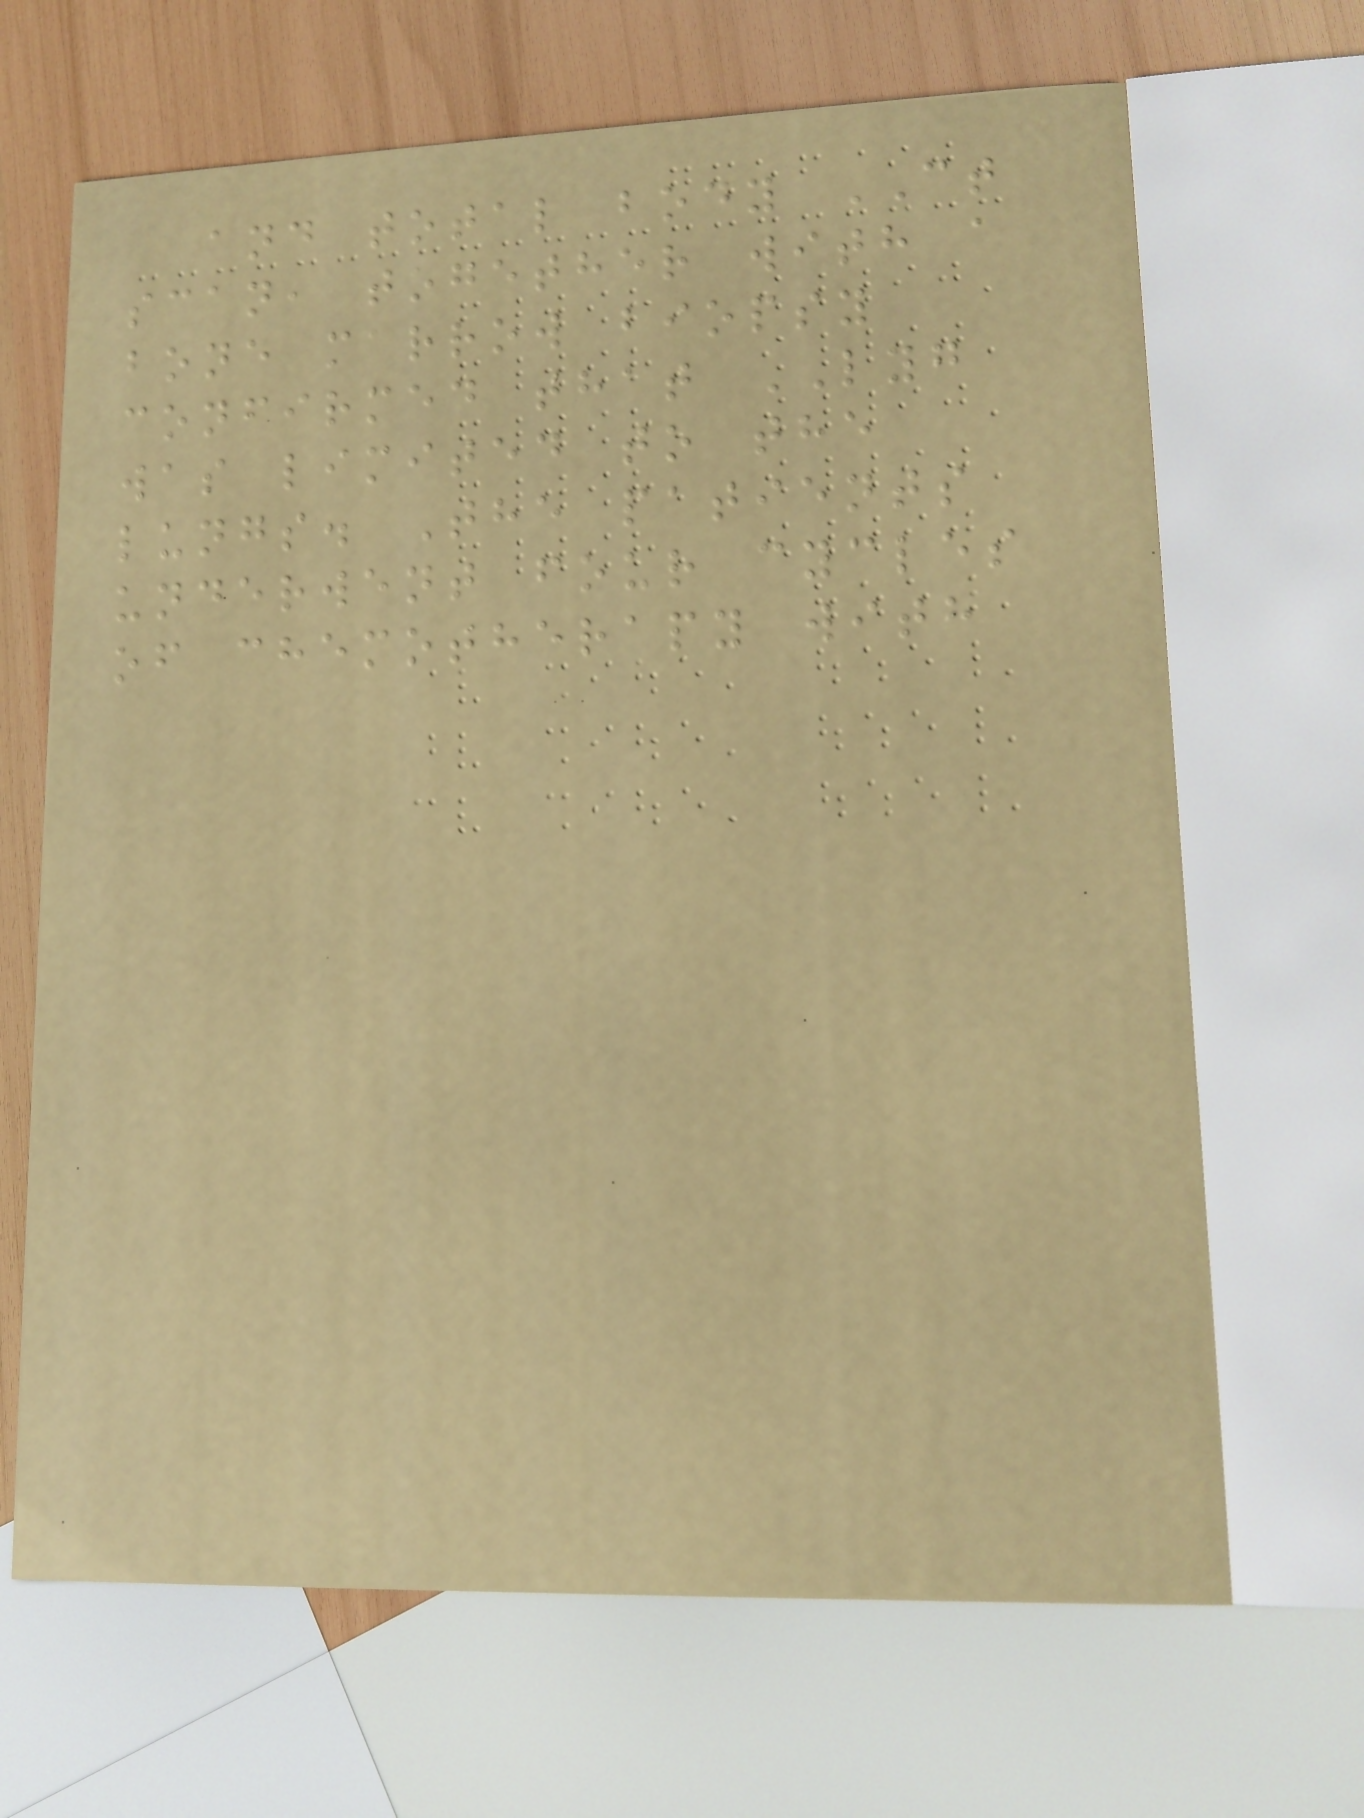and total body CT
scan, together with a
bone marrow biopsy
confirmed that LYG
was limited to the
lungs. The patients
underwent four cycles
of chemotherapy with
